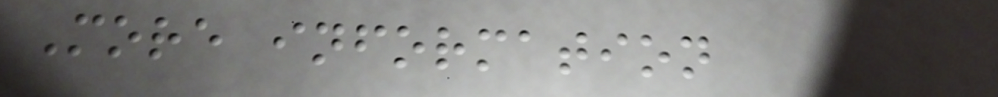More information
